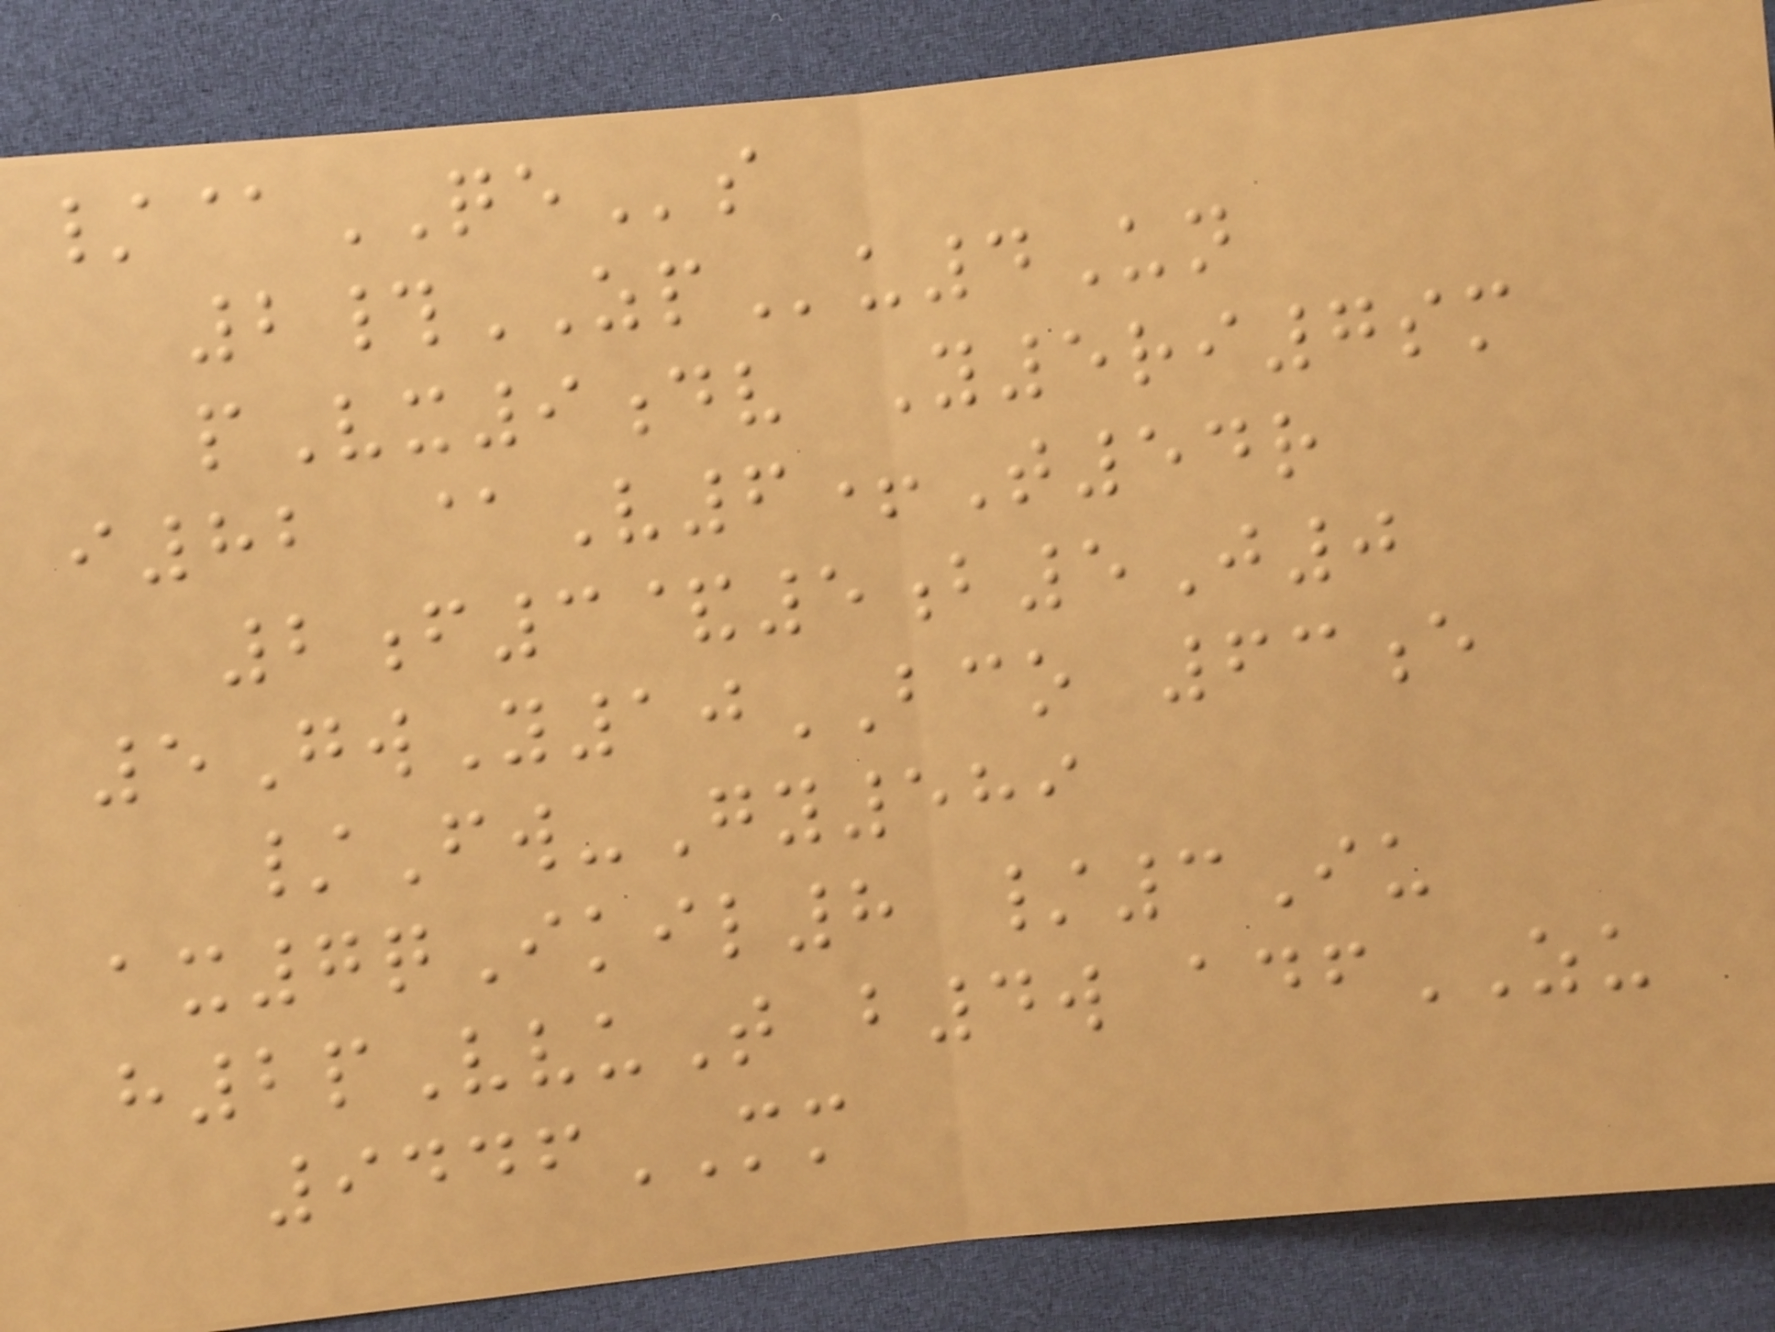/@QEs
2#ZPu4Un
pVx9dv Y5ri7sm
i82 @V6+T54r
2f3&5b5J0
5GwY10BCO 63e
/Fw-Gy589
ax7qIkil8 /3Iu
h2pVvuT b4w adfZU
9446MM
